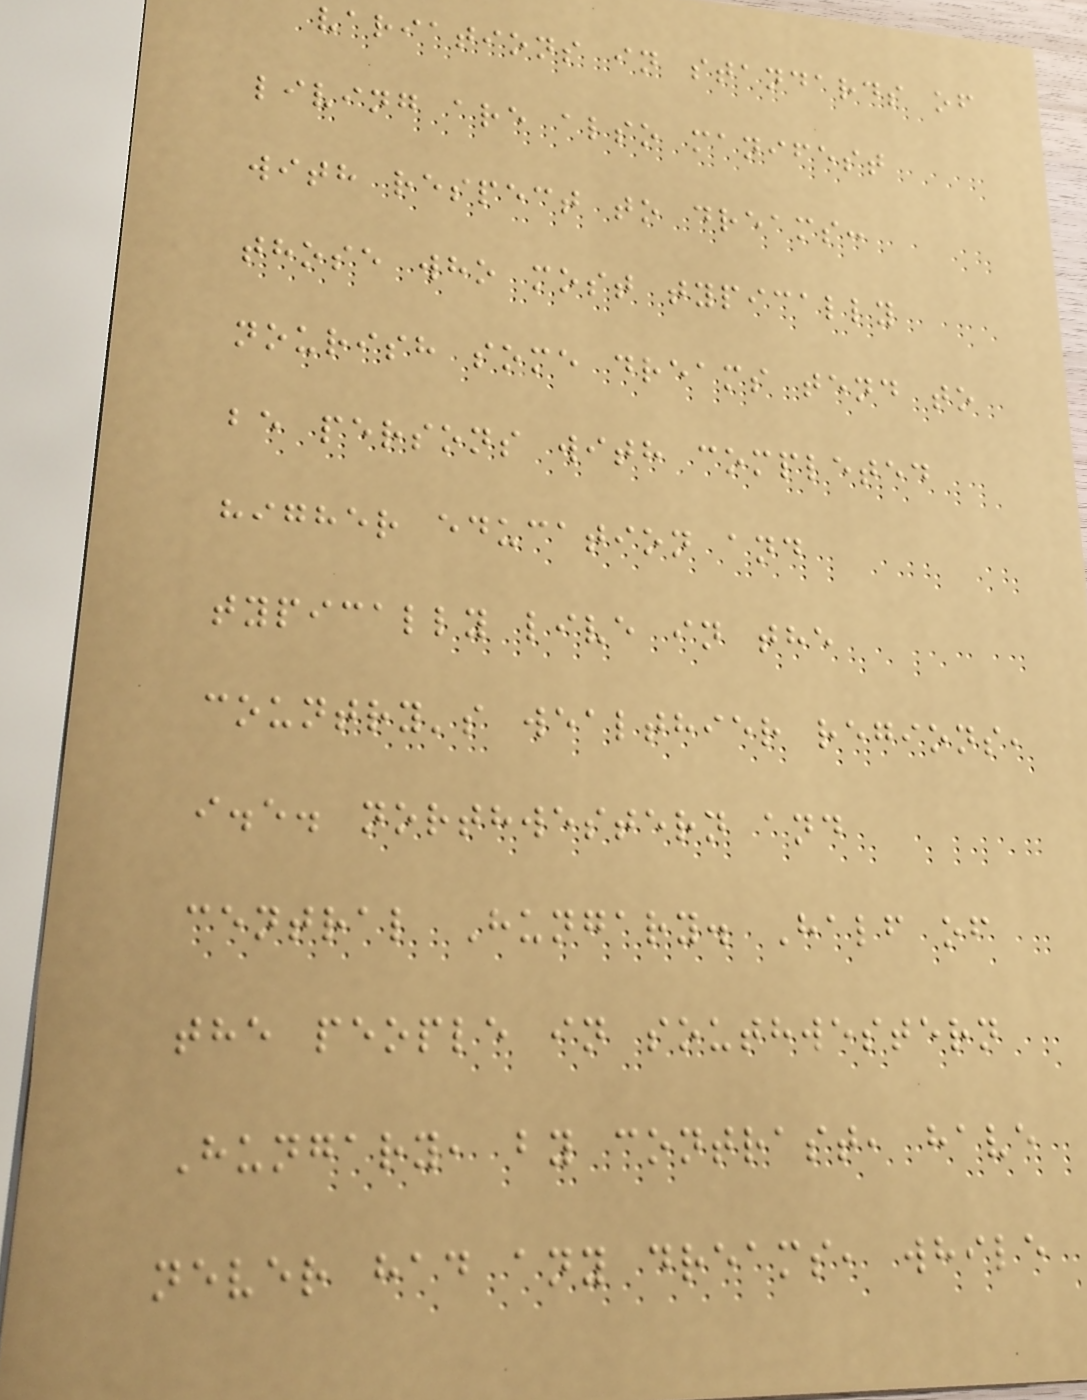variations in standards of
living are also manifest
with respect to dreams:
those who most typically
nourish some dreams tend to
be persons with completed
higher education and
typically live in the
country's wealthier regions,
i.e. northwestern and
central Hungary. Half of
the people in southwestern
Hungary, by contrast, have
never had any dreams, while
